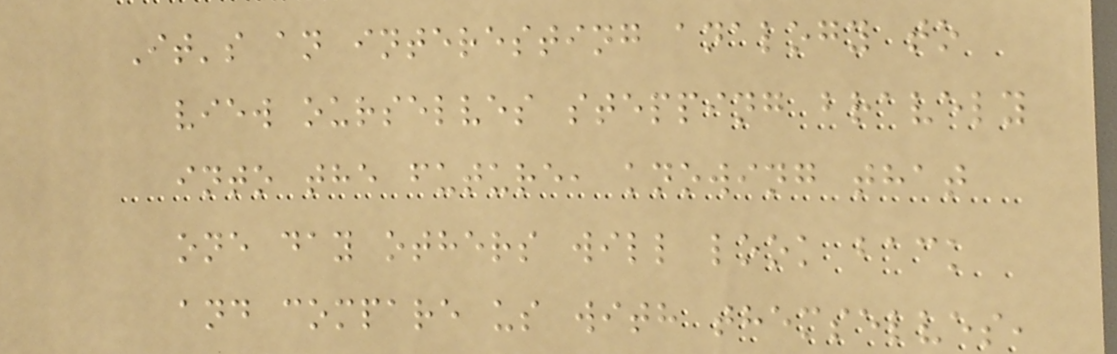It's an interesting analogy to
view ourselves stepping bravely
into the future, knowing that
one day others will look back
and compare us with themselves,
